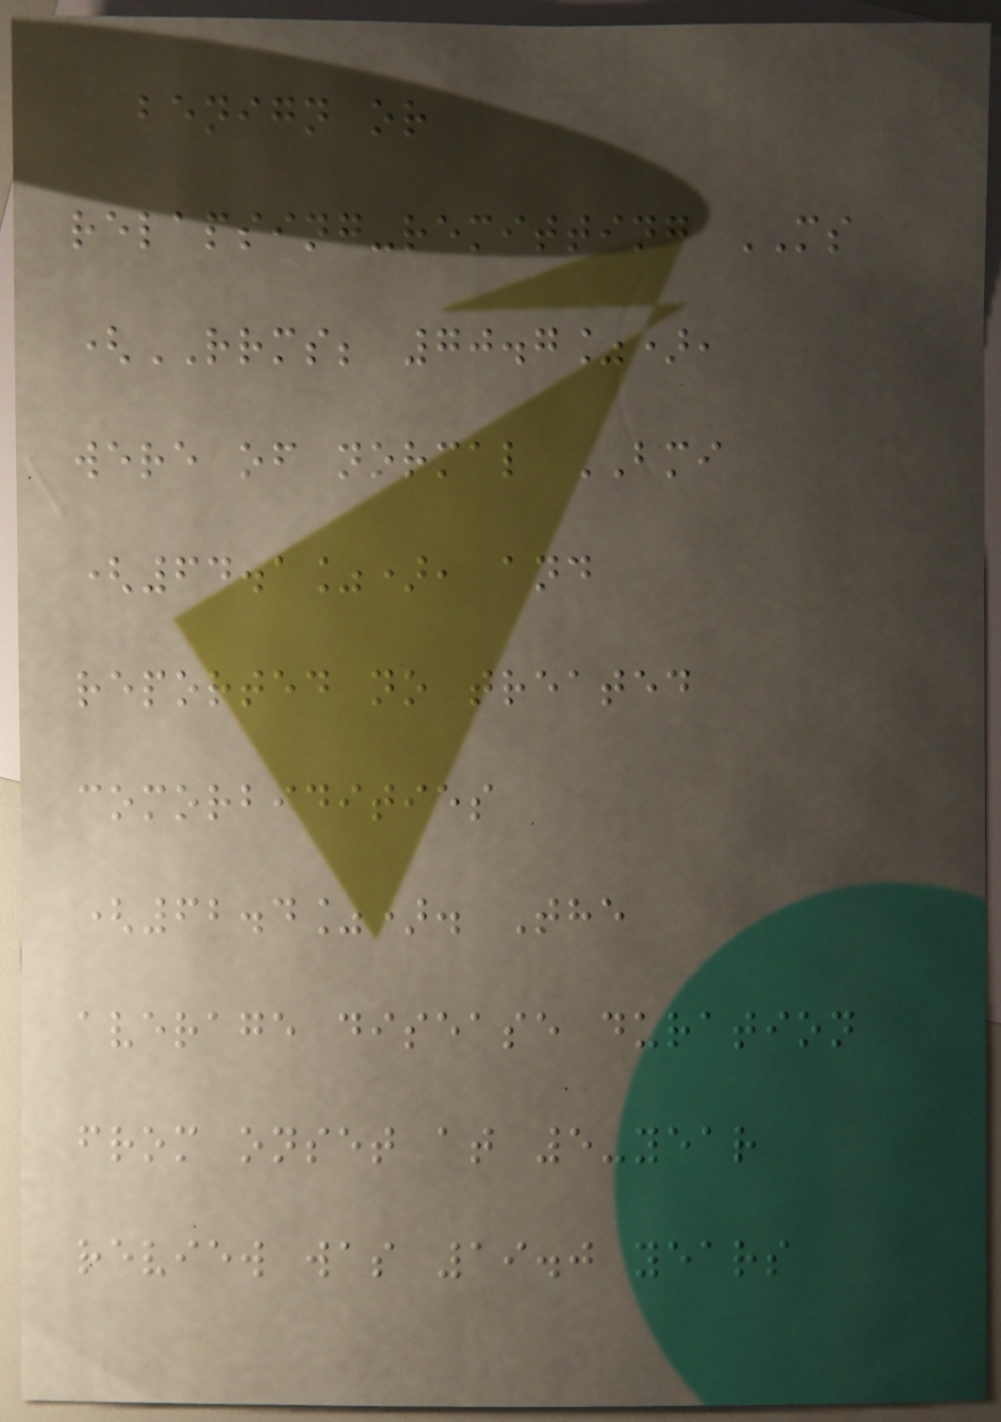benign or
relapsing-remitting MS
(RRMS; 70.7%),
were of normal BMI
(64.1%), and
reported no treated
comorbidities
(62.4%). The
average disease duration
from onset at 5-year
review was 19.0 years
